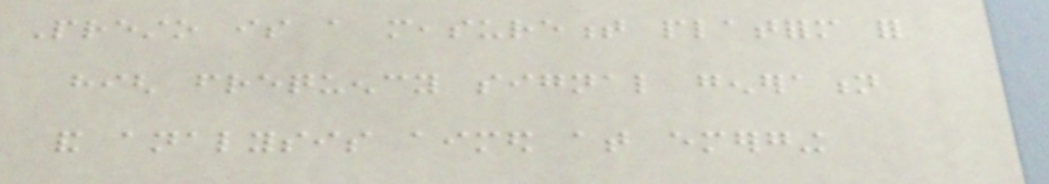Presto is a measurement platform for
high frequency signal generation
and analysis aimed at emerging
